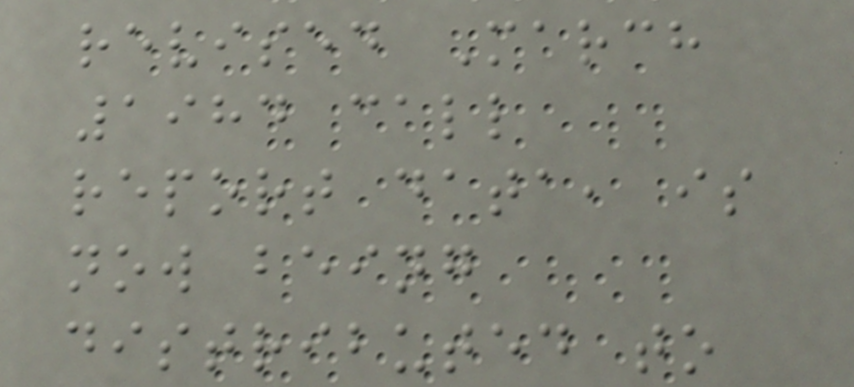revised March
1984 call
report data, is
now being
distributed to
